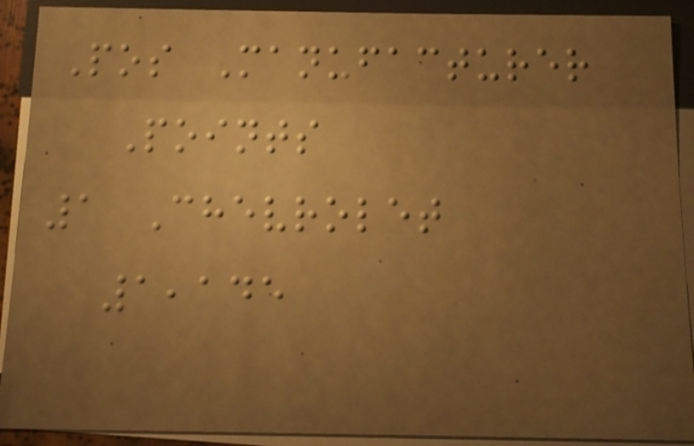Pos Manufacturer
Points
1 Chevrolet
1,145
